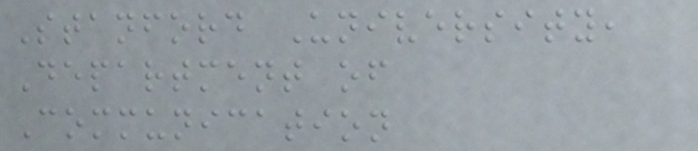Stanford University,
Department of
Communication
